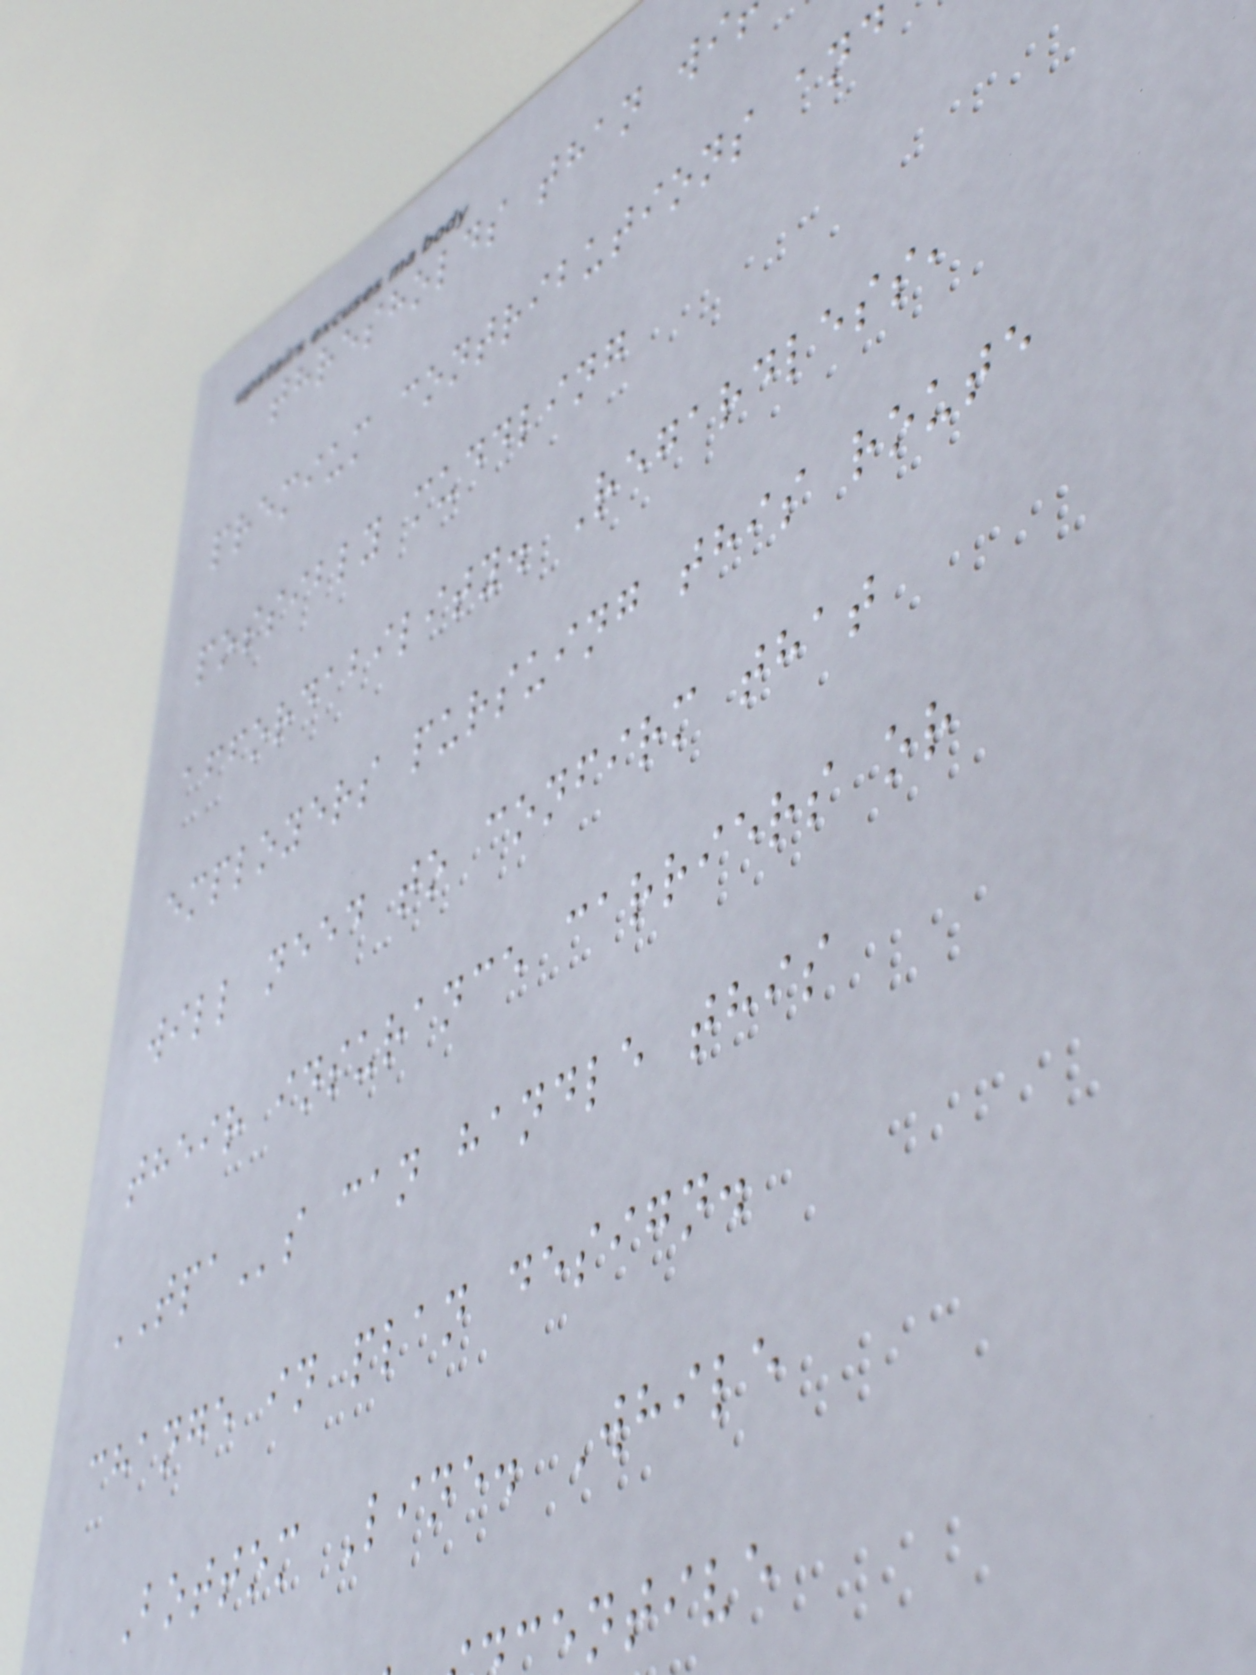thresholds than wi
premium contributions and
possibly muddling
affordability. Regardless,
employers pursuing this route
will need to confirm that
their insurance carriers or
TPAs can handle this
change in plan design.
Bottom Line. While
entive
